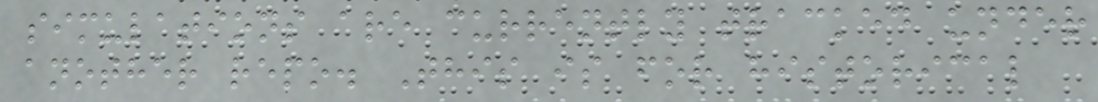simulations are currently tracked under
another repo. This is for historical
